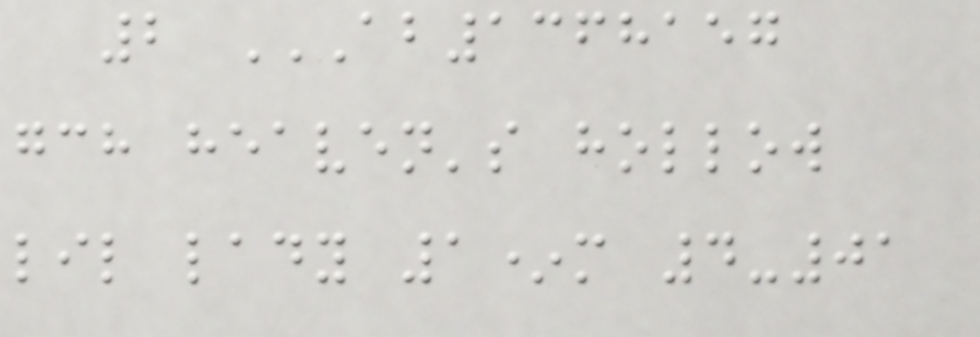2 AB1368157
GCH HEAVEN'S HOLLOW
LIL LADY 1*M 4-01
